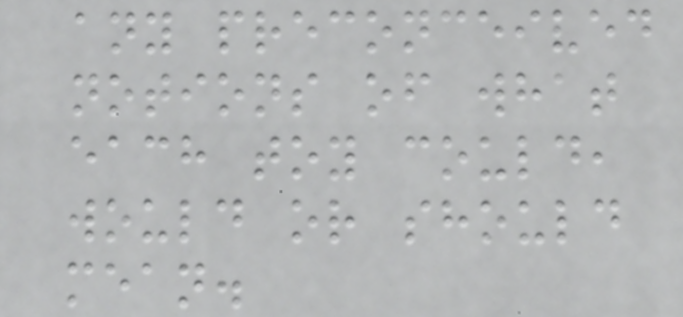any preconceived
notions of what
each toy could,
would or should
mean.
